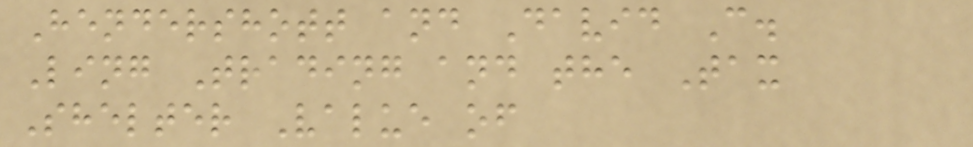Hendershott and David C.
Ling Trading and the Tax
Shelter Value of
